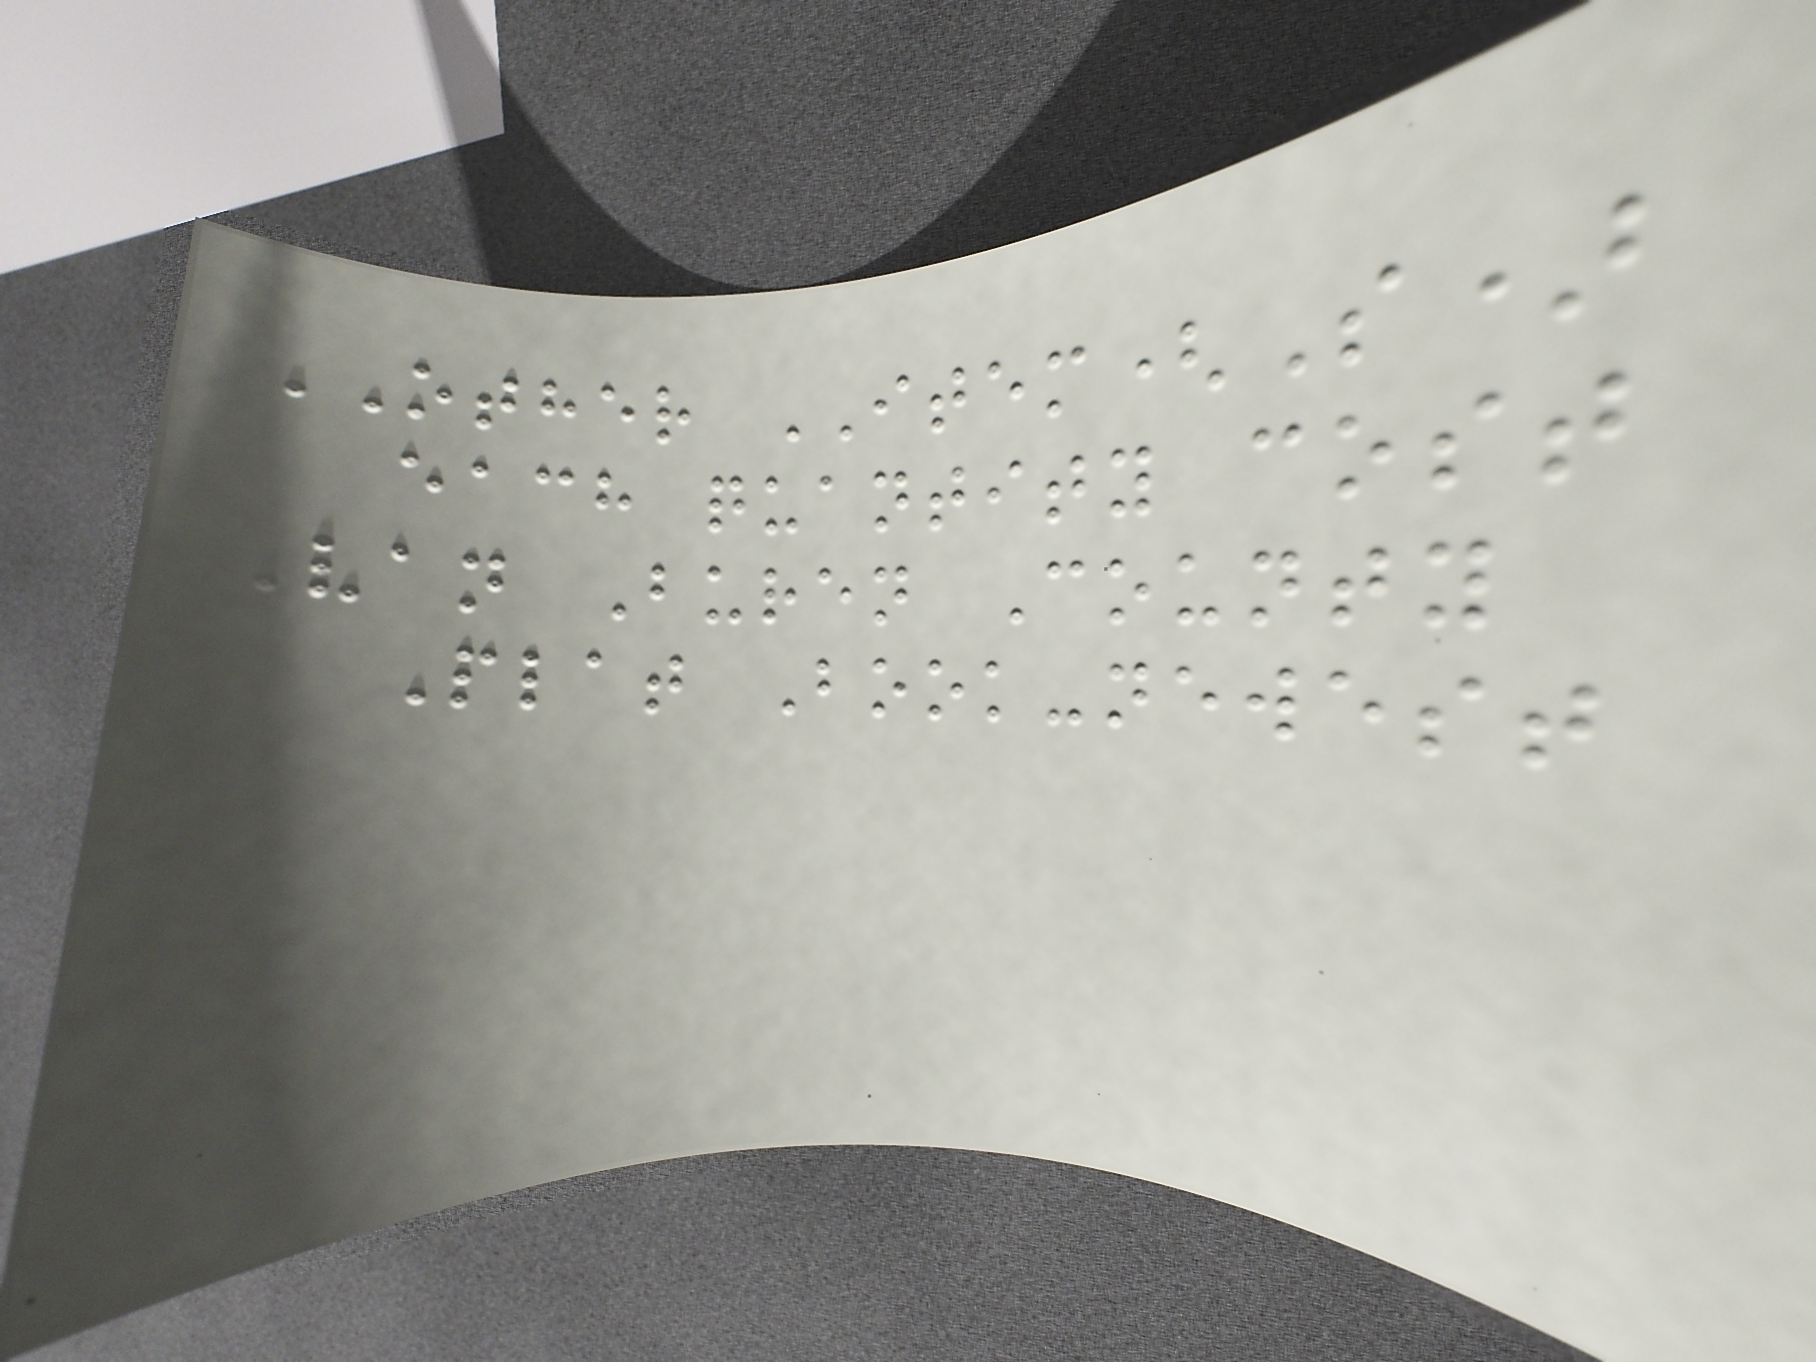OTHER ITEM(S)
each quantity cost
Van Buren County
Plat Book-newest
